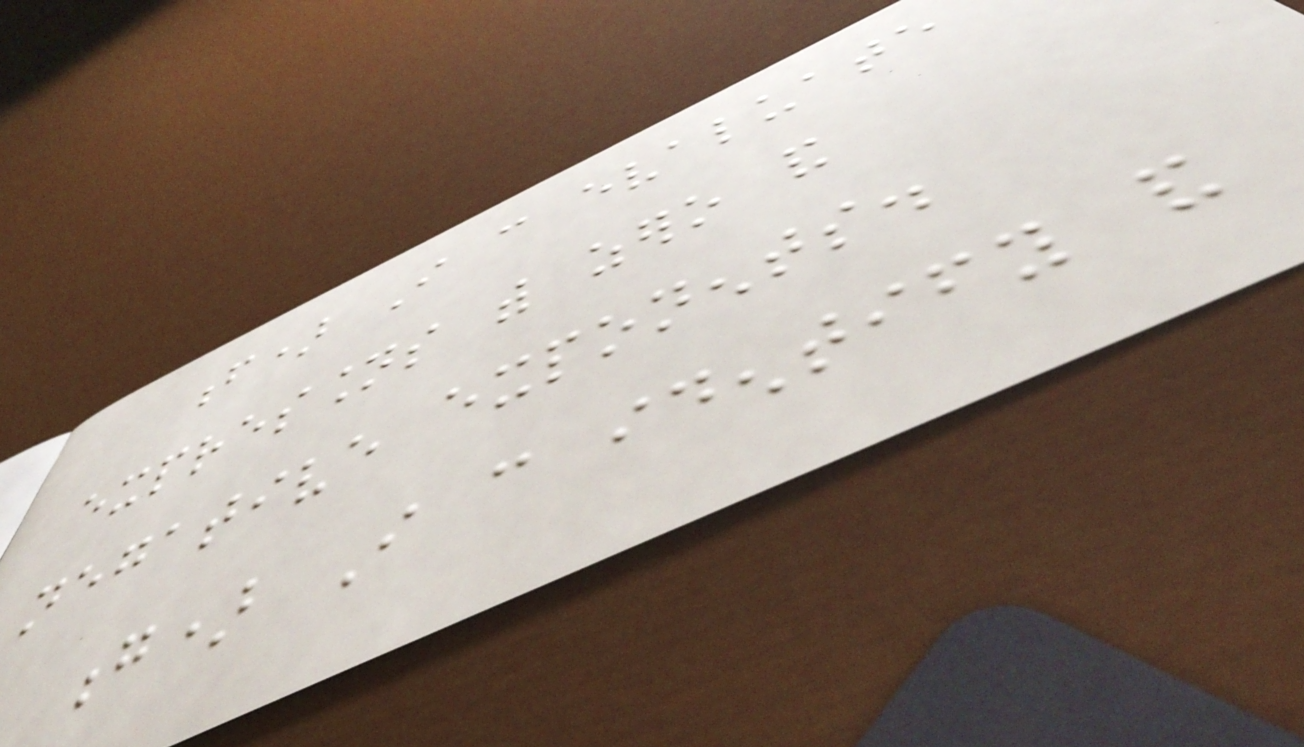f) I can evaluate
expressions with zero and
negative exponents.
g) I can identify and
